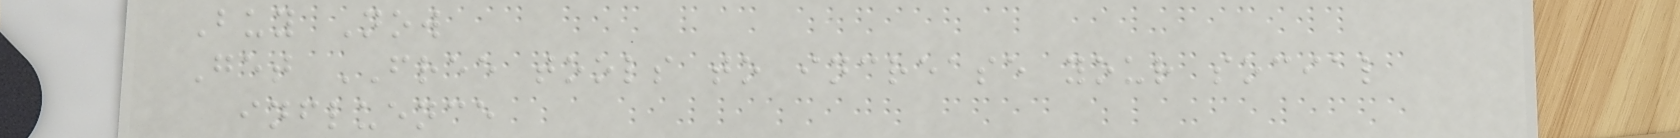Buy Now
Get FREE tools to increase your social
influence
